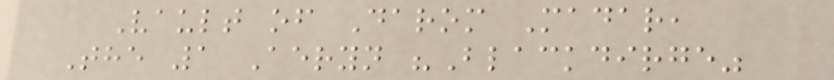Vault of Darom Madar,
The 1 Aeryn "Blackdirge"
